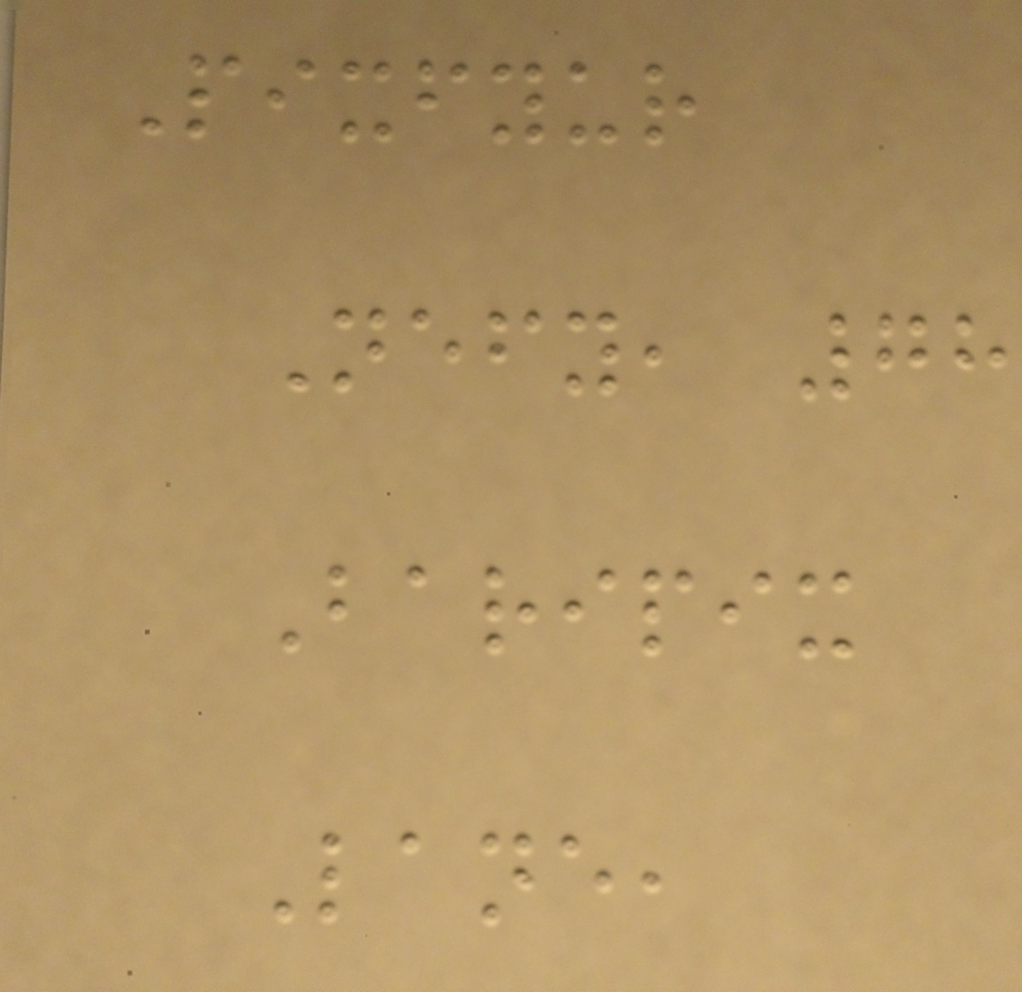Pixfyur
Nefy, 78
Baripix
Lane,
